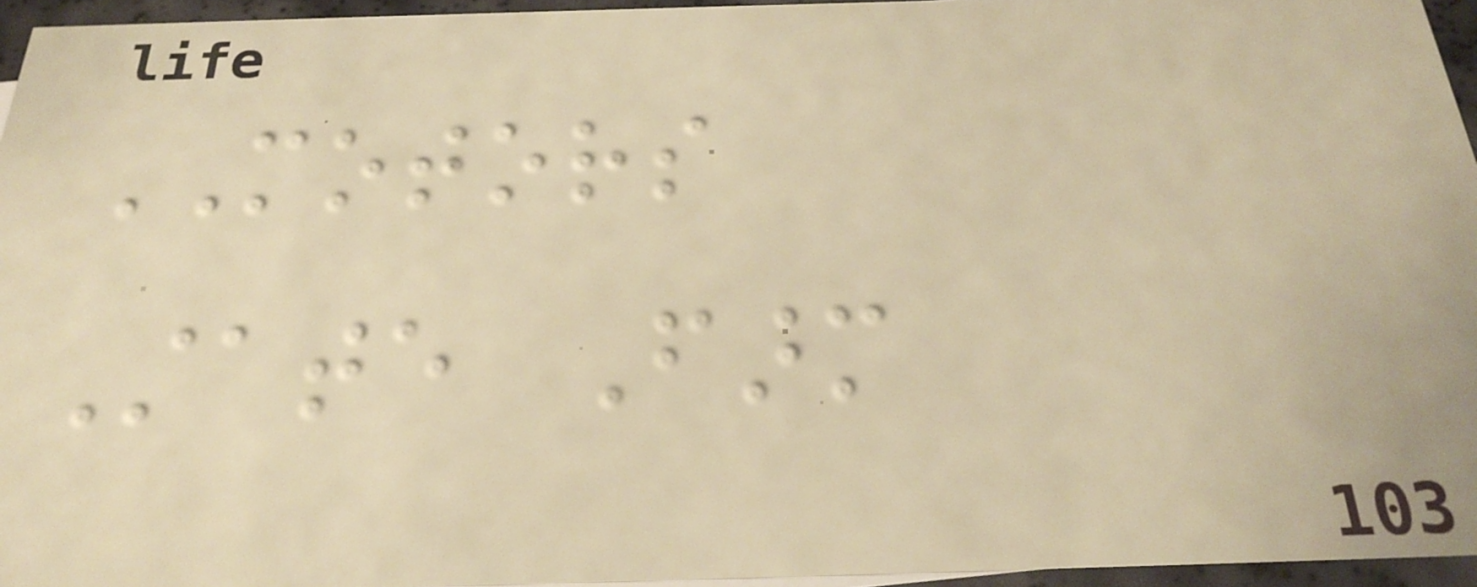MOTORS
State Farm
